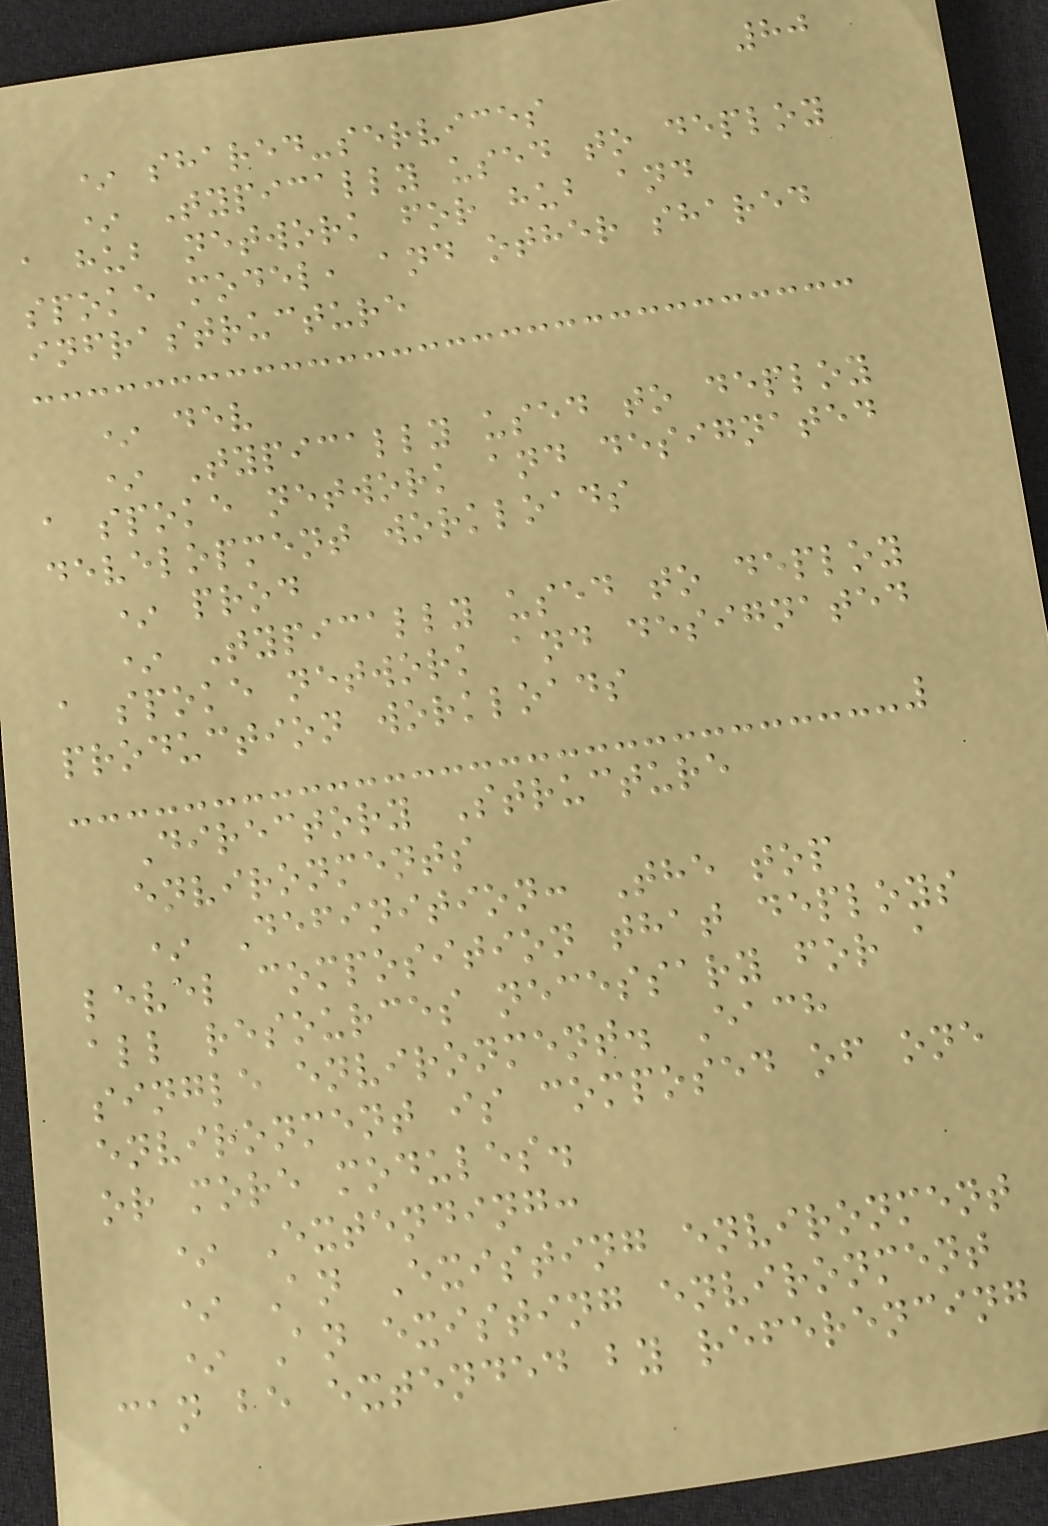80
* shared-services
* Typically used to deploy
a hub network for hub and
spoke model, and other shared
infrastructure
* dev
* Typically used to deploy
a spoke network and designated
development workloads
* prod
* Typically used to deploy
a spoke network and designated
production workloads
Directory Structure
environments
* Definition: The top
level composition that deploys
all resources necessary for a
single environment. Each
environment is composed of one
or more modules.
* Extending:
* An Existing environment
* An existing environment
can be extended by referencing
